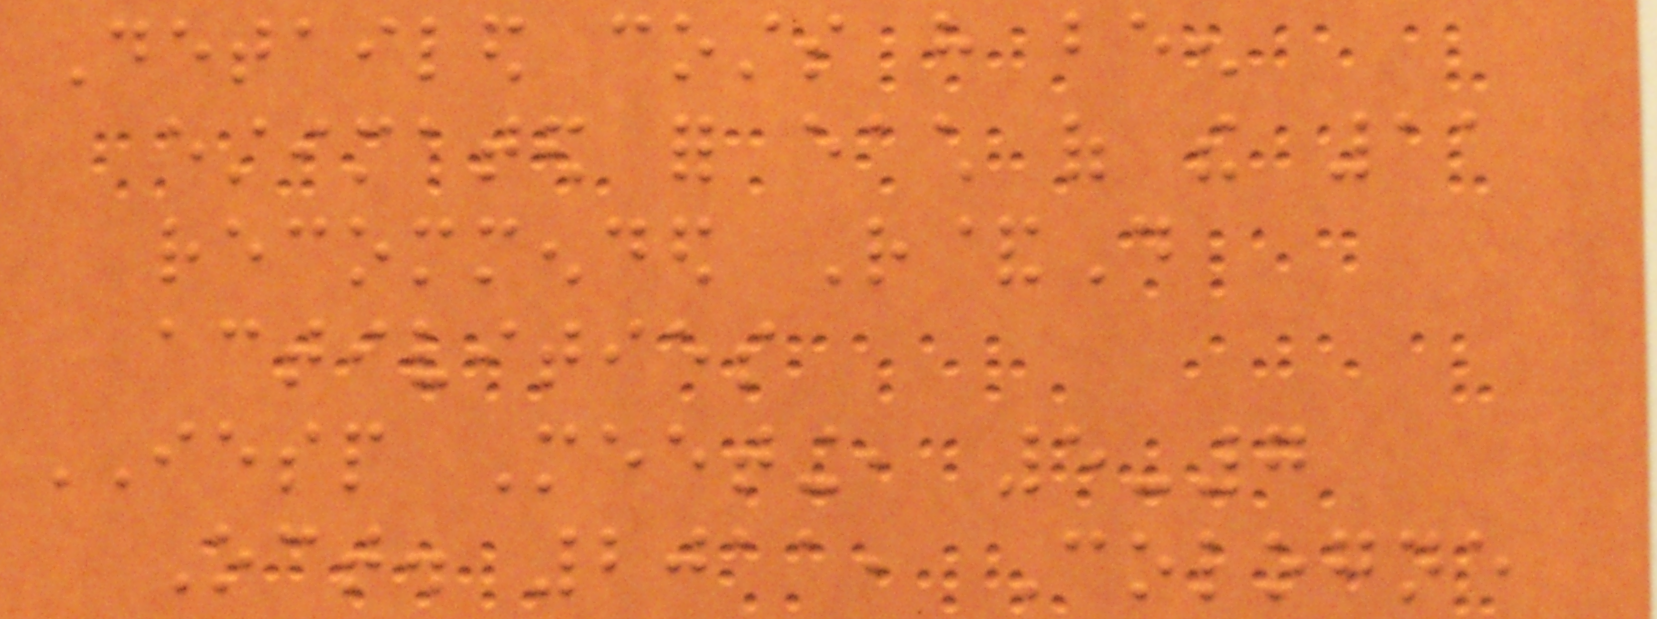Detailed costs have been
estimated for each of the 11
recommended R&D
activities
IESP Meeting, 5-7
Oct. 2011, Cologne
